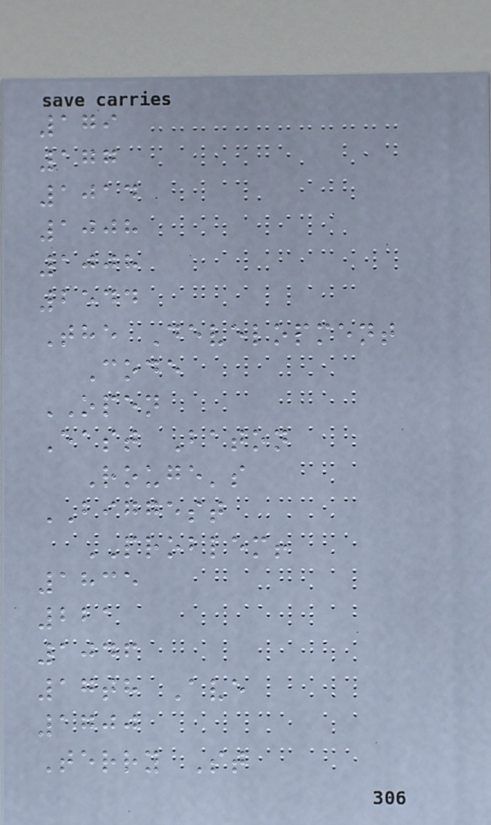179
177
1014
1008
1008
2544
The Development
Code
OPEN
East Baton
Rouge's
BIGGEST
PROBLEM!
1835
221
1046
17th Ave
1700
Terry St
